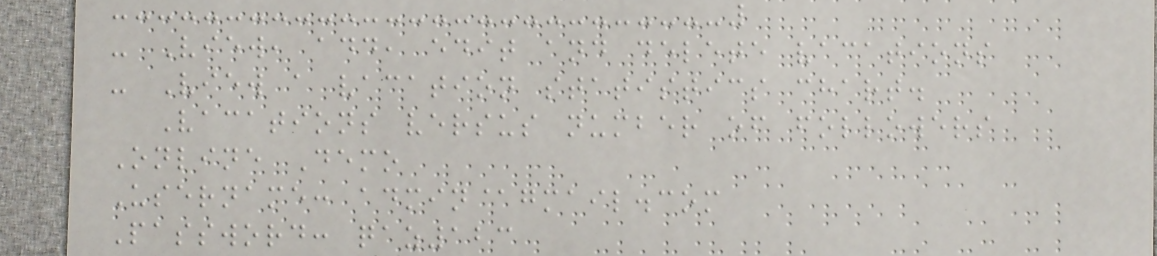- View, add, edit and delete vacations
- View a vacation statistics chart.
Vacations versus number of followers
Online Demo
Username: admin@gmail.com
Password: qaz123
